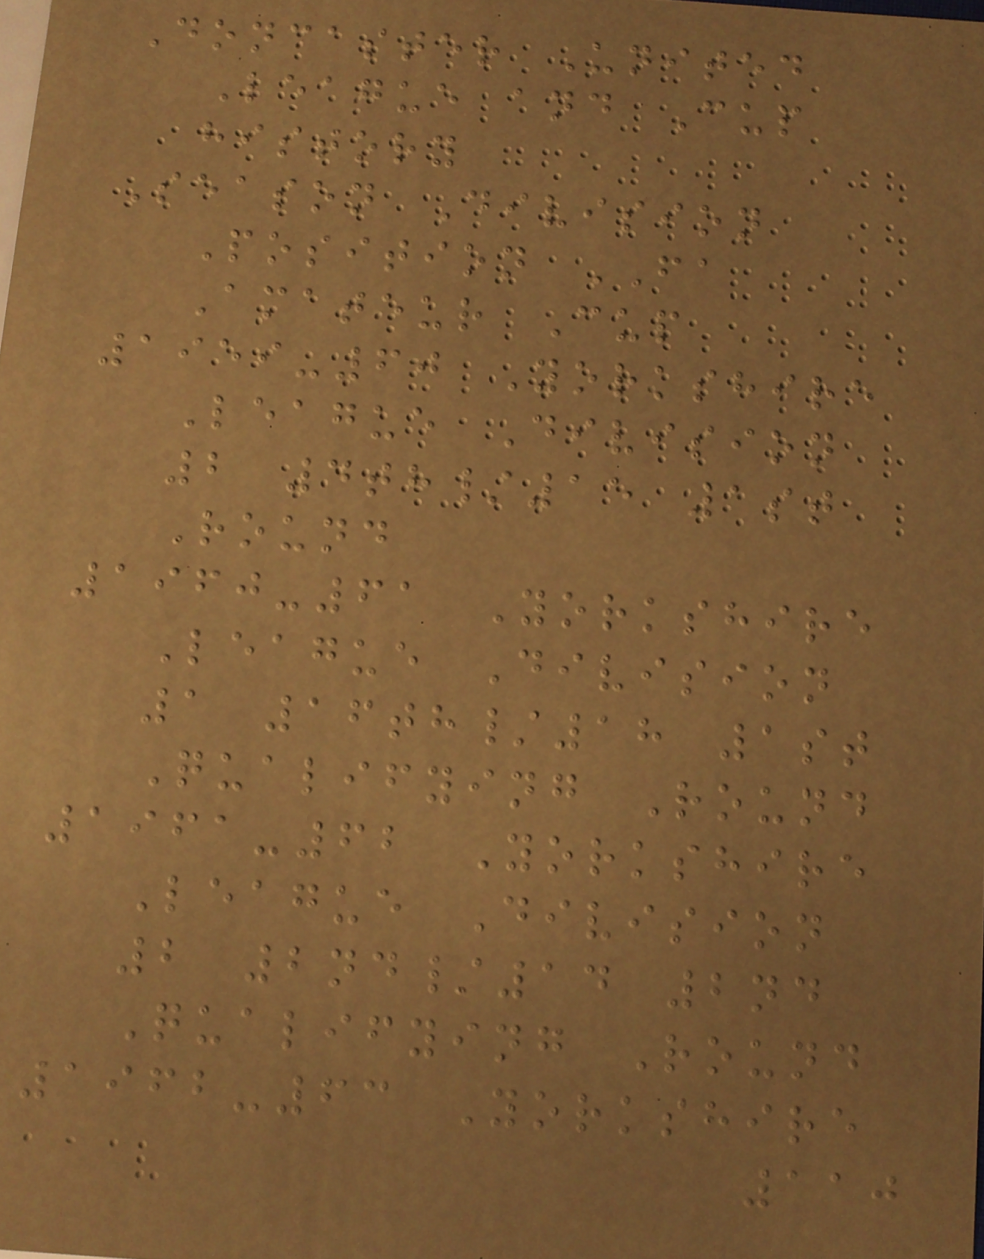Doncaster United
League and Cup
history
Season Division
Position FA
Amateur Cup
1959-60 Yorkshire
League Division
2 4th/15 1st
Round
1960-61 Yorkshire
League Division
1 16th/18 1st
Qualifying Round
1961-62 Yorkshire
League Division
2 2nd/14 2nd
Qualifying Round
1962-63 Yorkshire
110
